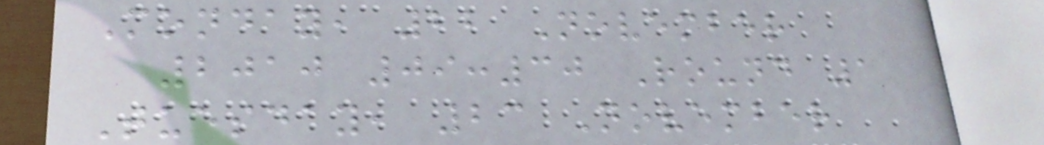Monday, 22 November
2010 09:30 Round 1
Tuesday, 23 November
